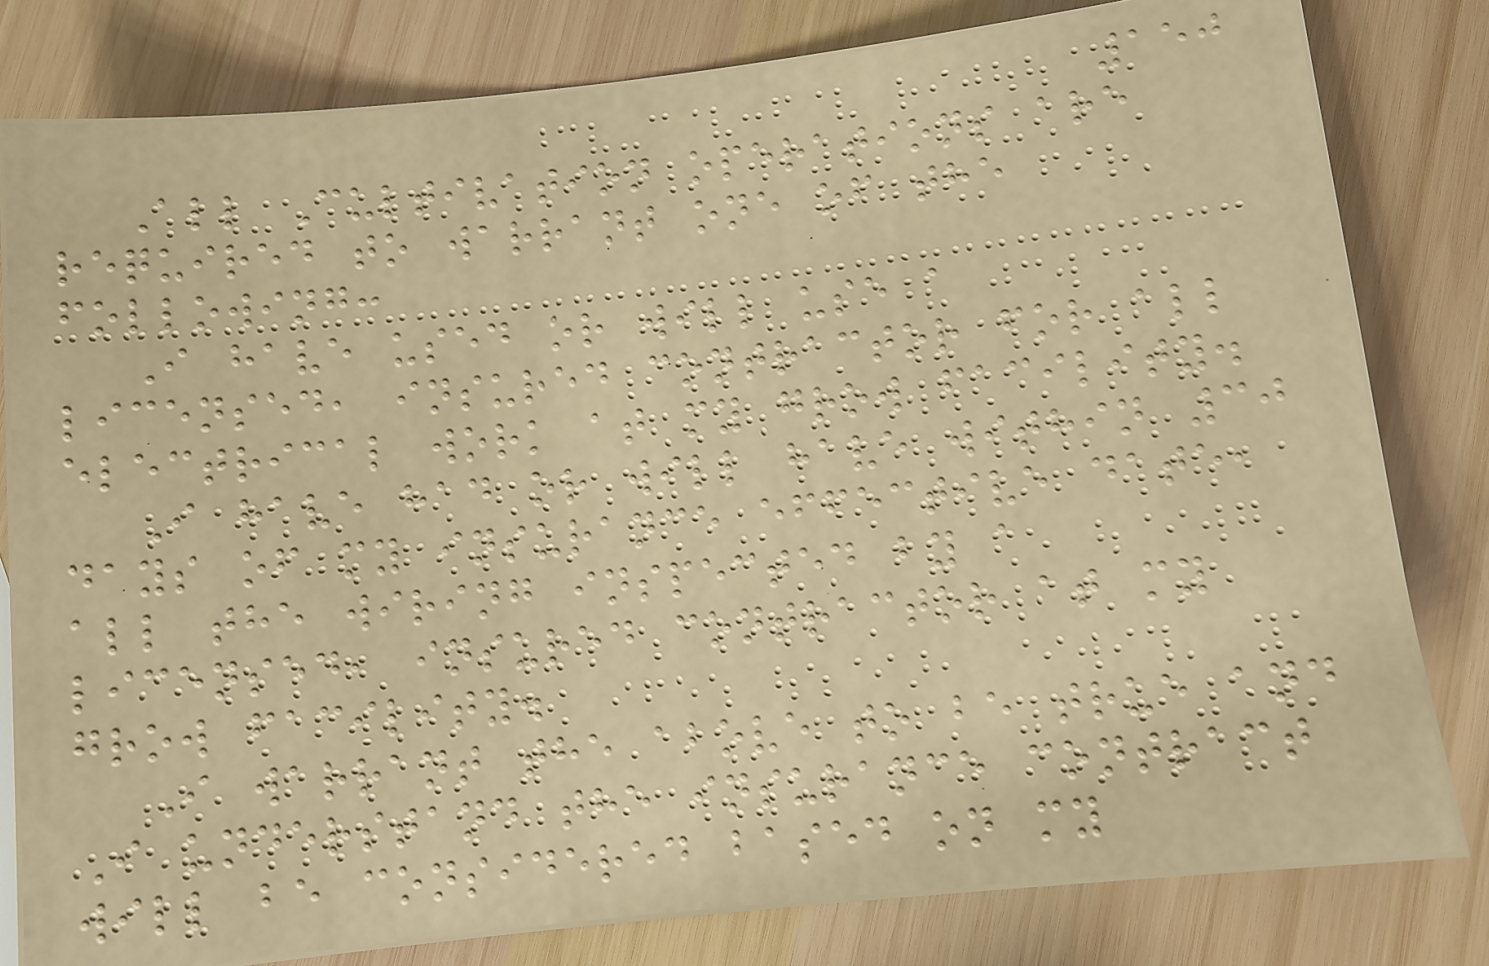150
All Cultivation operations are
required to warrant one of the
following:
I have used or will use a
licensed, insured contractor for all
electrical work at my grow facility.
I have had or will have within 30
days of my insurance effective date,
all the wiring inspected by a
licensed, insured contractor at my
grow facility.
I warrant the above to be true and
I understand the insurance contract
will be considered based on my
